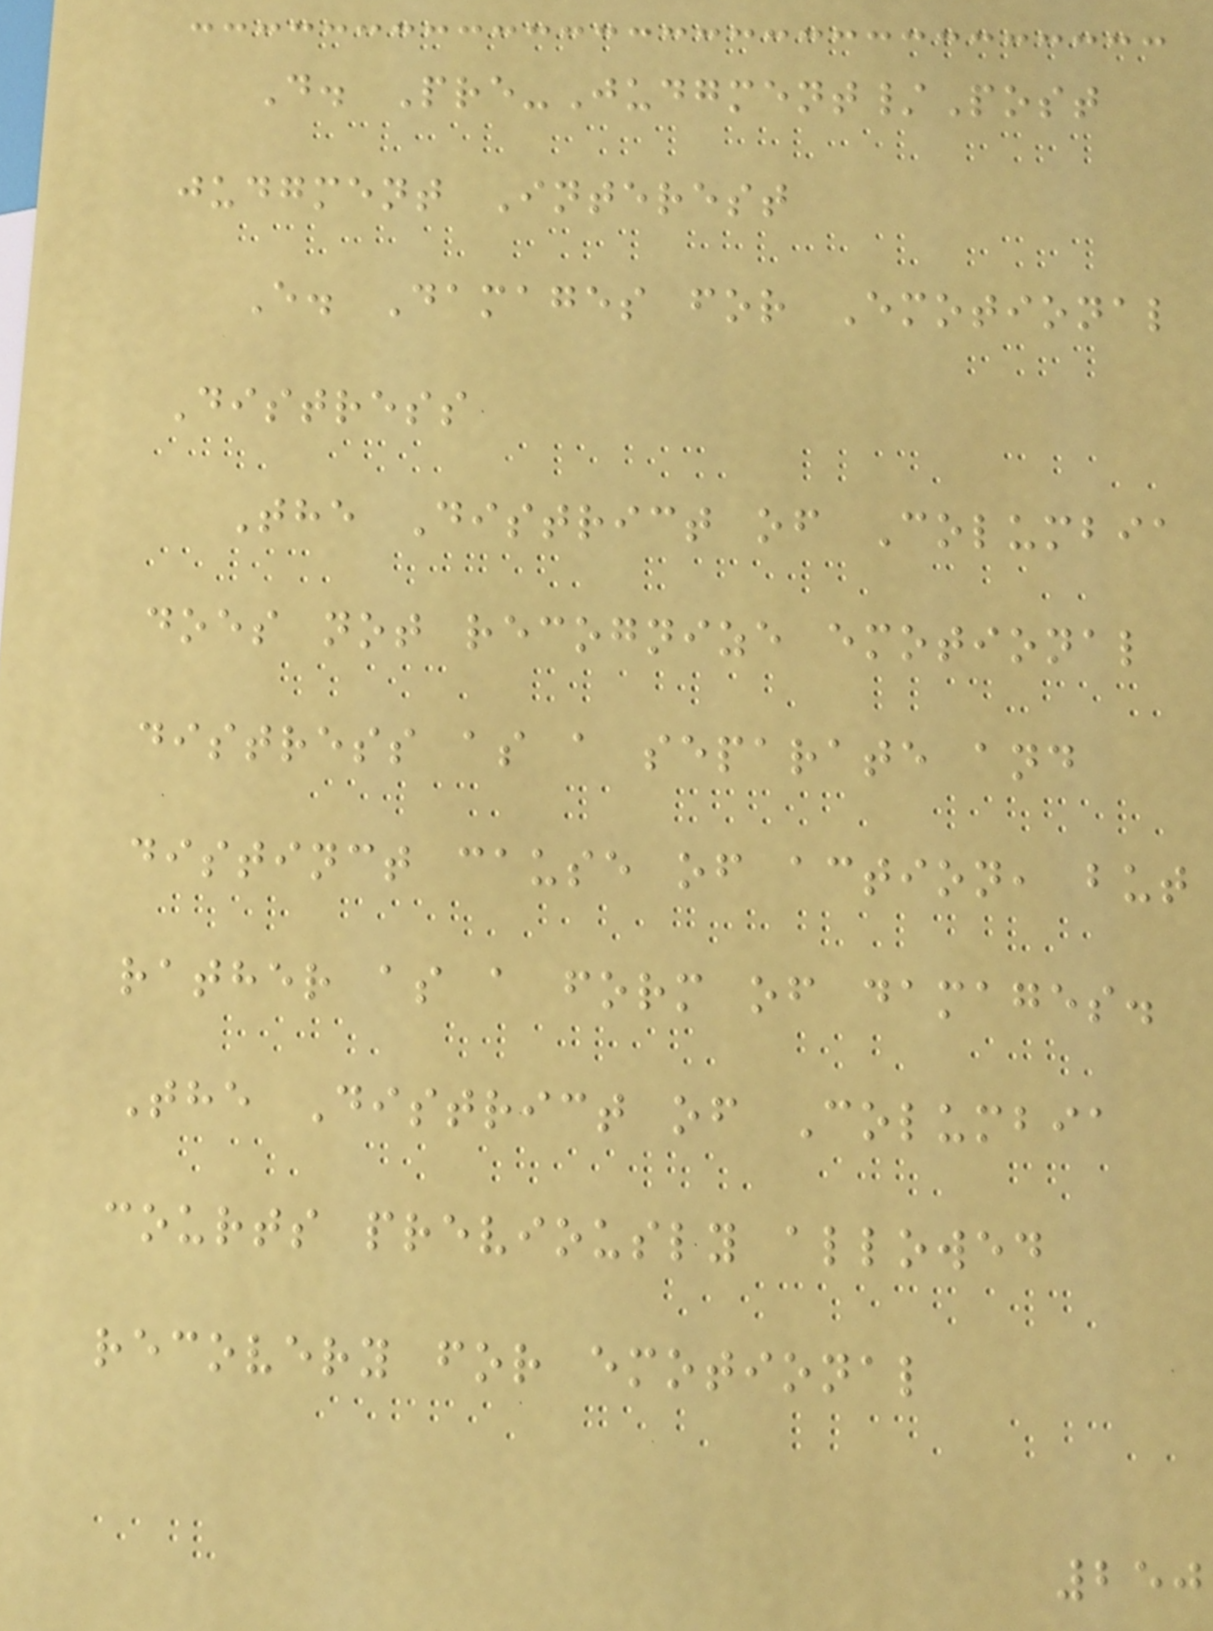D. Pre-Judgment/Post
judgment Interest
E. Damages for Emotional
Distress
The District of Columbia
does not recognize emotional
distress as a separate and
distinct cause of action, but
rather as a form of damages.
The District of Columbia
courts previously allowed
recovery for emotional
250
